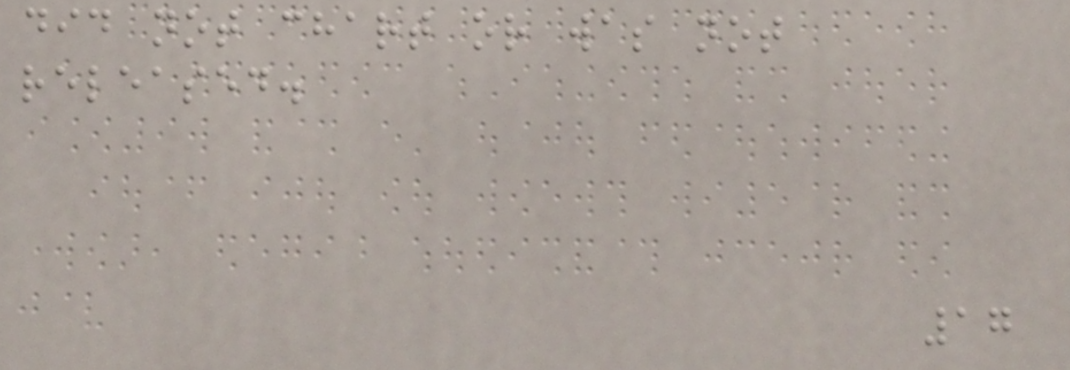did not chart or was not
released.
17
